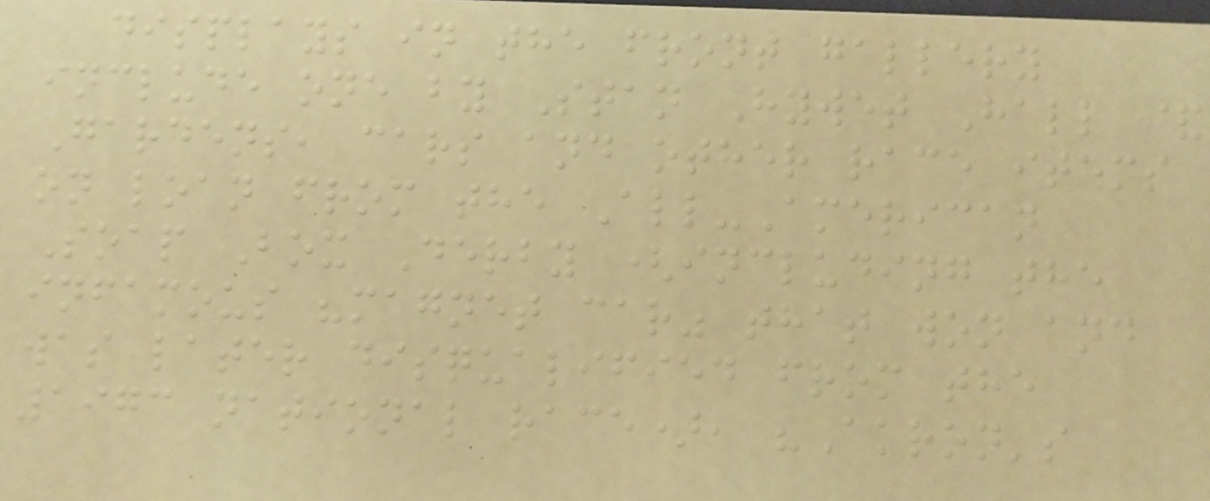displays in the front gallery
include one by Stan Hywet Hall &
Gardens, cars and other race items
on loan from the All-American
Soap Box Derby (including the
infamous "magnet car" that won and
was later disqualified from the
1973 national race), "Akron's
